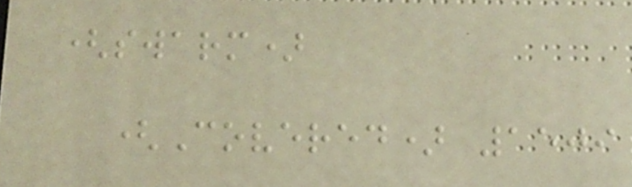(swarm)
(Covered) 1509
